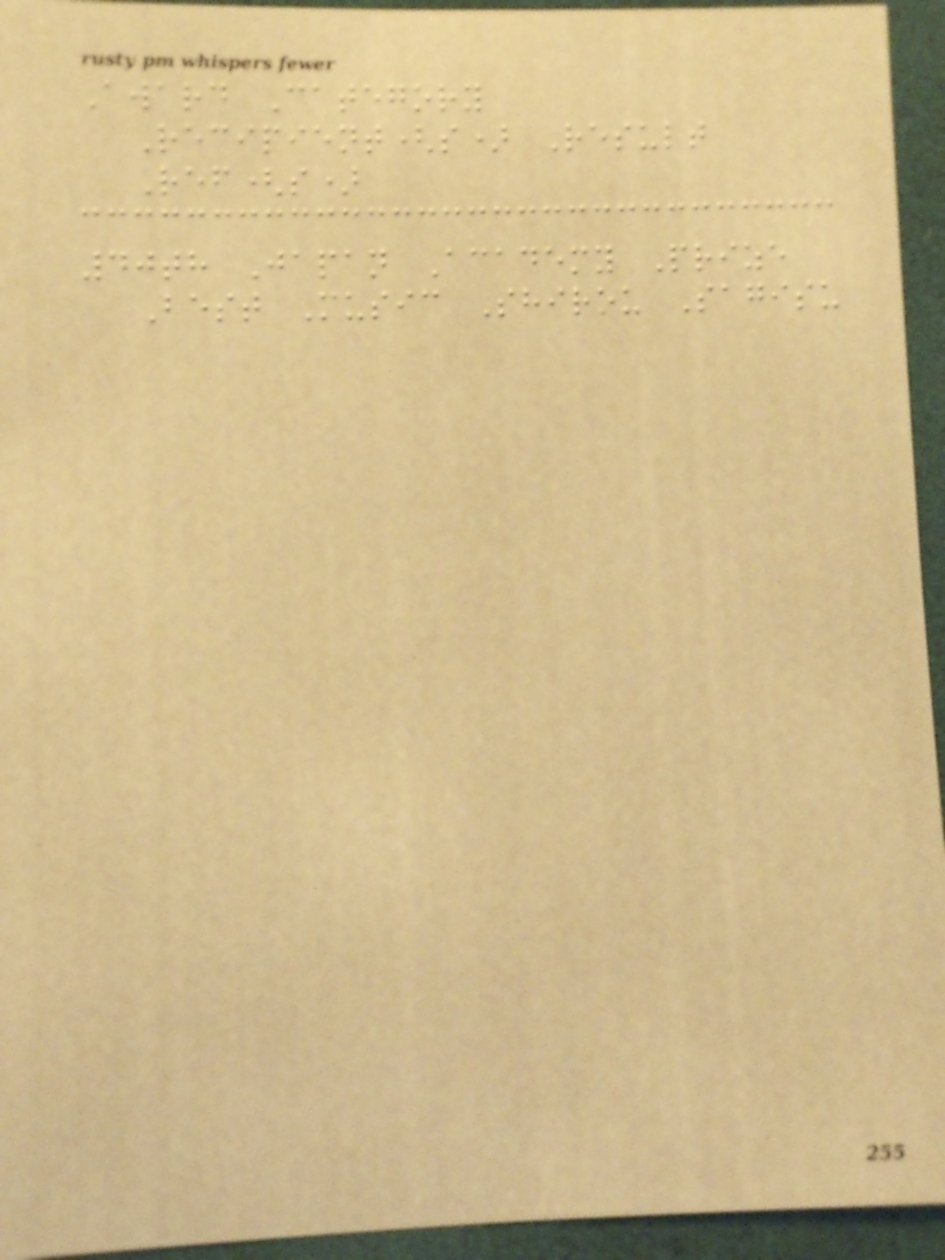Award Category
Recipient(s) Result
Ref(s)
40th Japan Academy Prize
Best Music Shirou Sagisu
